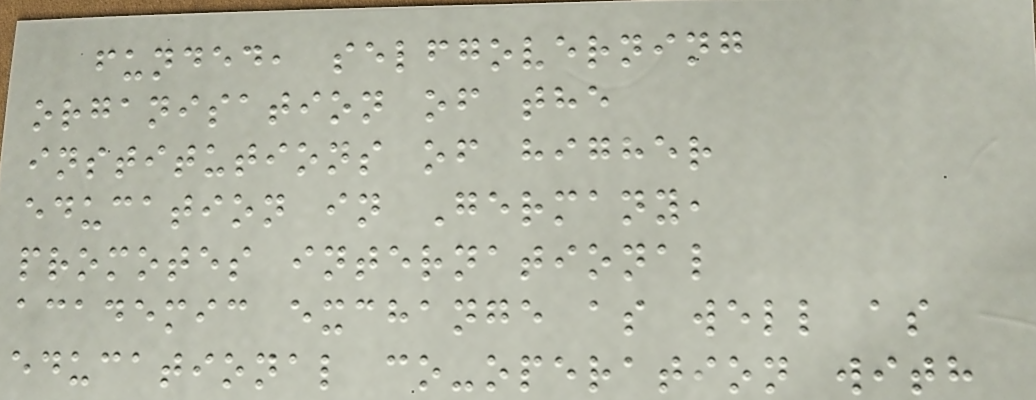funded, selfgoverning
organisation of the
institutions of higher
education in Germany,
promotes international
academic exchange as well as
educational co-operation with
